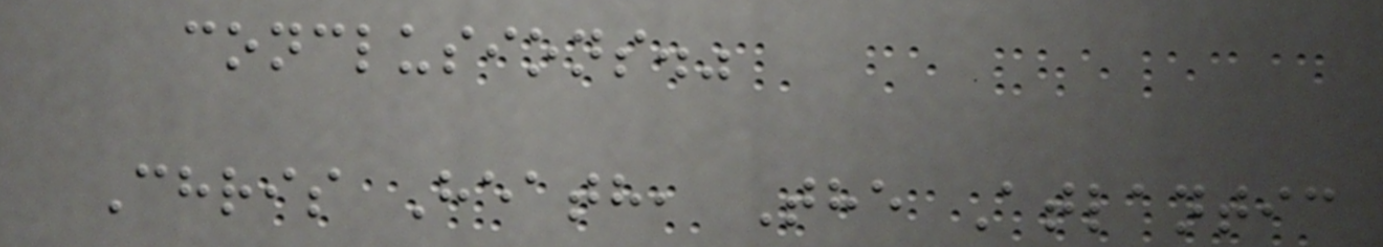conclusions."
Chris Heath, The Atlantic
